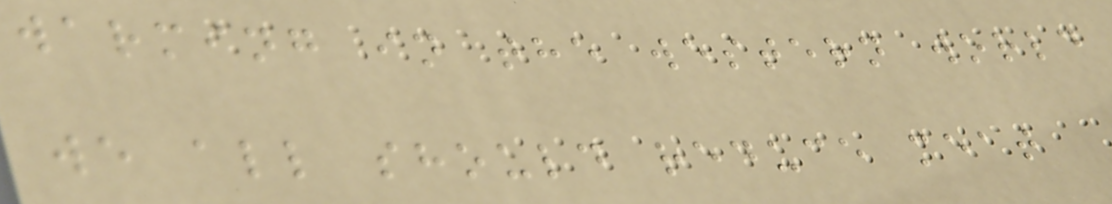warming in the western world
we all should reduce meat
